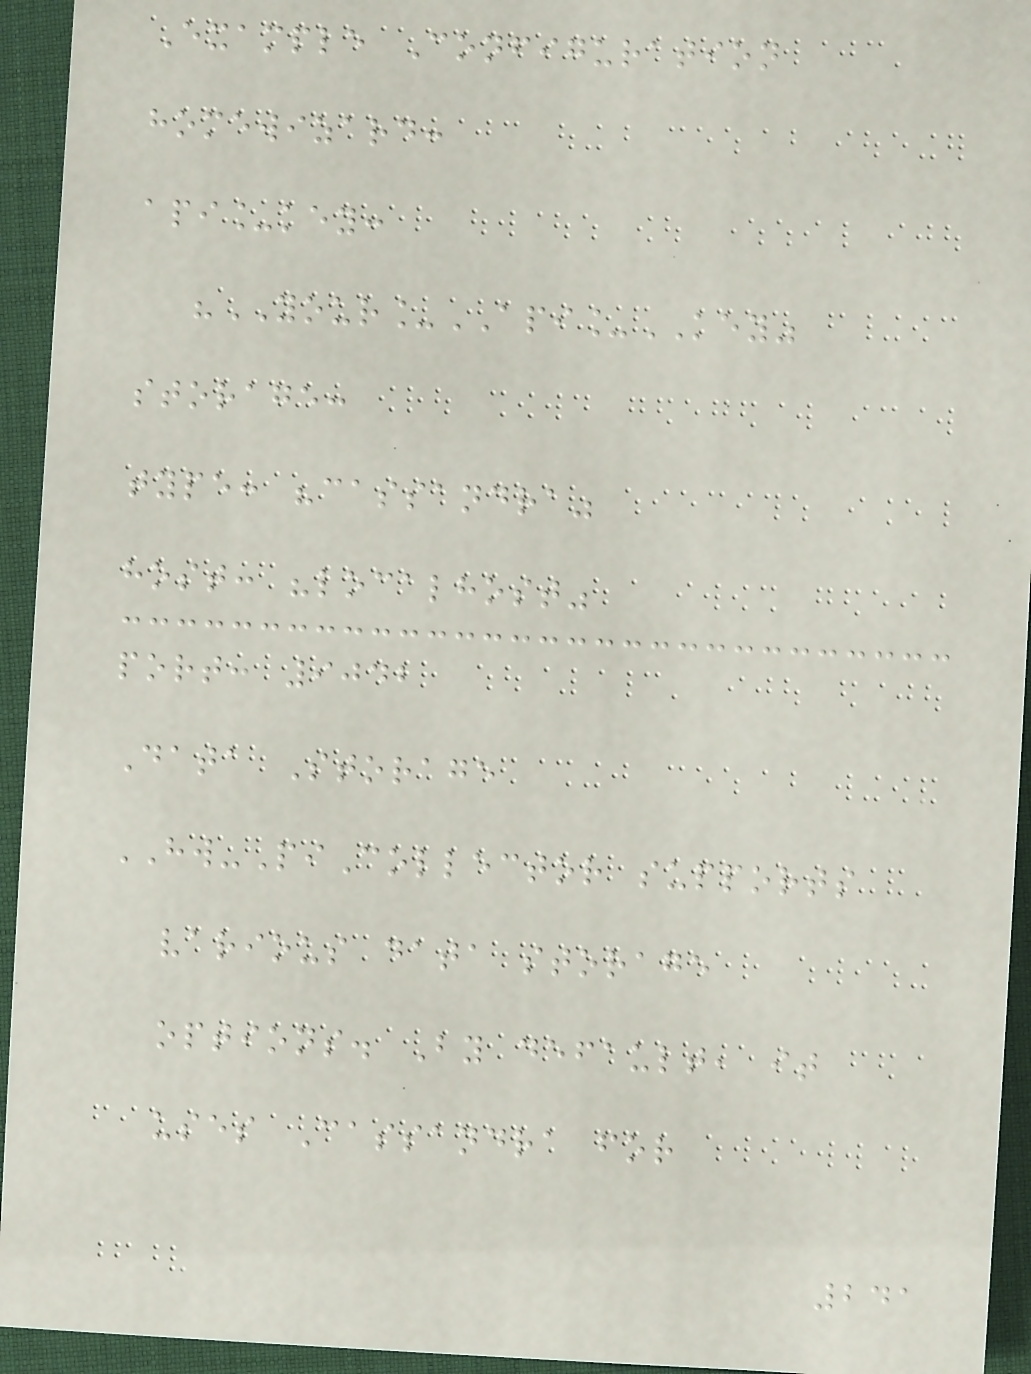Example Configuration
homewizard:
api_key:
"YOUR_API_KEY"
storage:
type: "cassandra"
host: "localhost"
port: 9042
Data Storage
HW-PiCollector supports
various data storage
options. By default, it
uses Cassandra for
241
